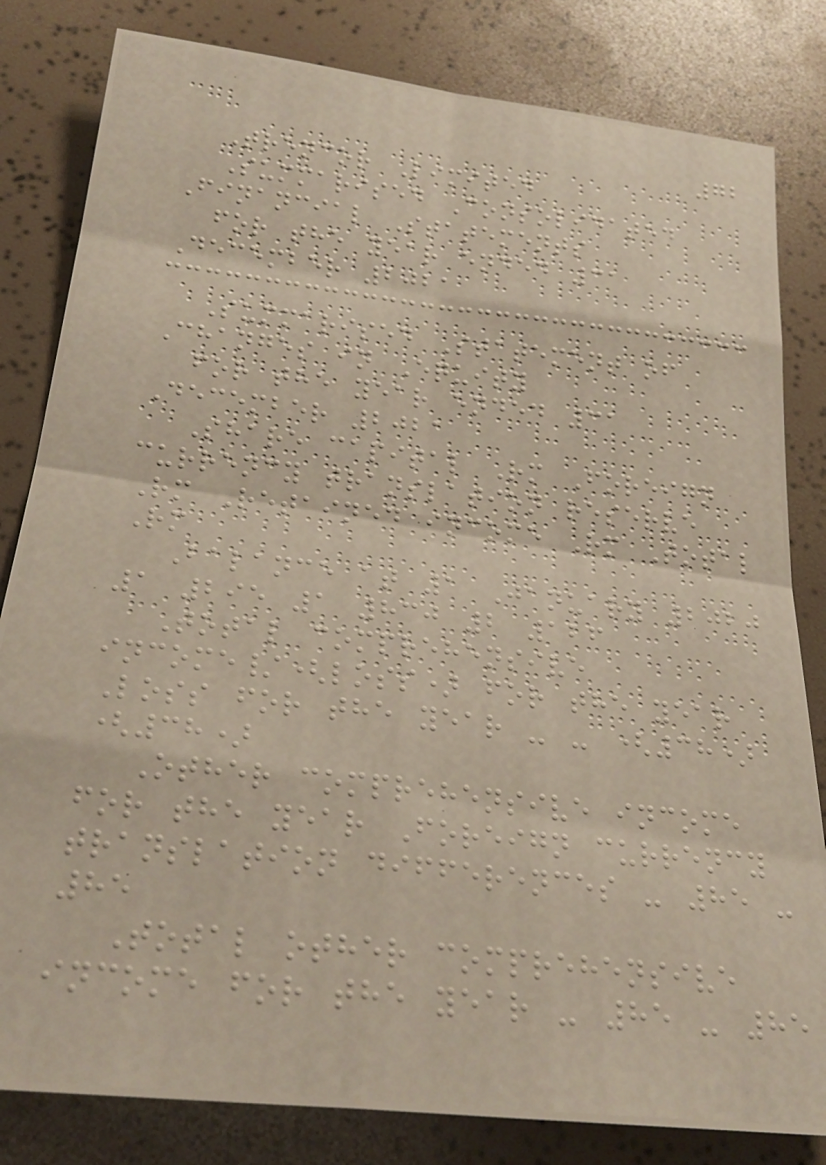72
Trencor Limited
Summarised Consolidated
Financial Statements
for the year ended 31
December 2021
Summarised Statement of
Changes in Equity
for the year ended 31
December 2021
Share capital Rm Foreign
currency translation reserve
Rm Retained income Rm Total
Rm
Balance at 1 January 2020
1 295 1 830 2 126
Total comprehensive
income/(loss) for the year
Loss for the year - - (38)
(38)
Other comprehensive income
for the year Foreign currency
translation differences - 85 -
85
Total other comprehensive
income for the year - 85 - 85
